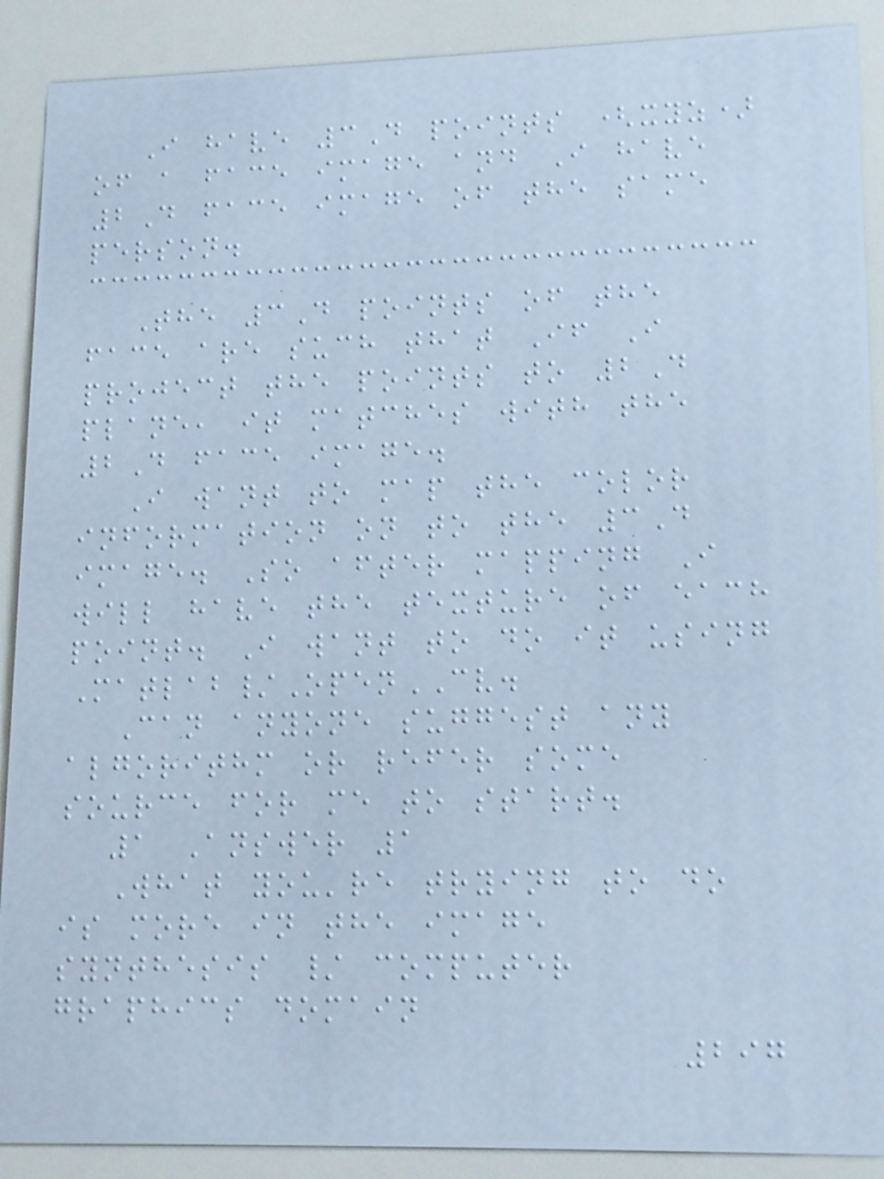I have 3D points (xyz)
of a face image and I have
2D face image of the same
person.
The 3D points of the
face are such that If I
project the points to 2D
plane, it matches with the
2D face image.
I want to map the color
information on to the 3D
image. So after mapping I
will have the texture of each
point. I want to do it using
Matlab/OpenCV.
Can anyone suggest any
algorithm or refer some
source for me to start.
1 Answer 1
What you're trying to do
is more in the image
synthesis / computer
graphics domain
297
